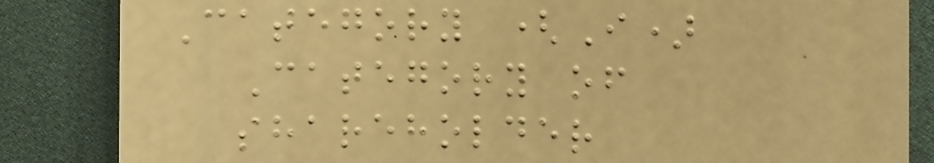Category (I)
Category of
shareholder
